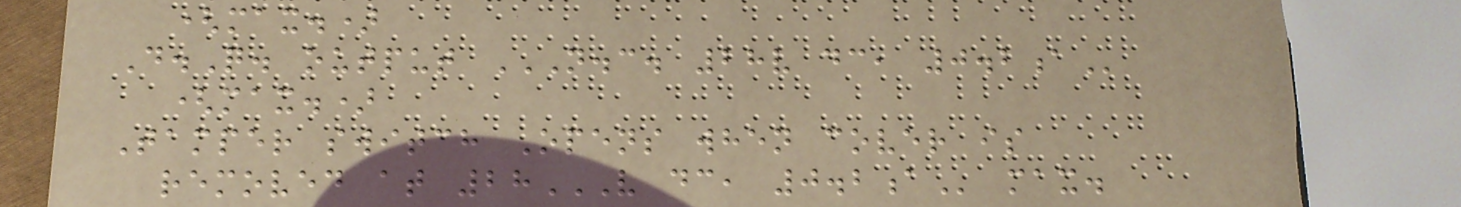(max.)
D.Q. output N.C. 28V DC, 0.2A
(max.)
Tamper switch Opens when cover is
removed at 28V DC, 0.2A max.
